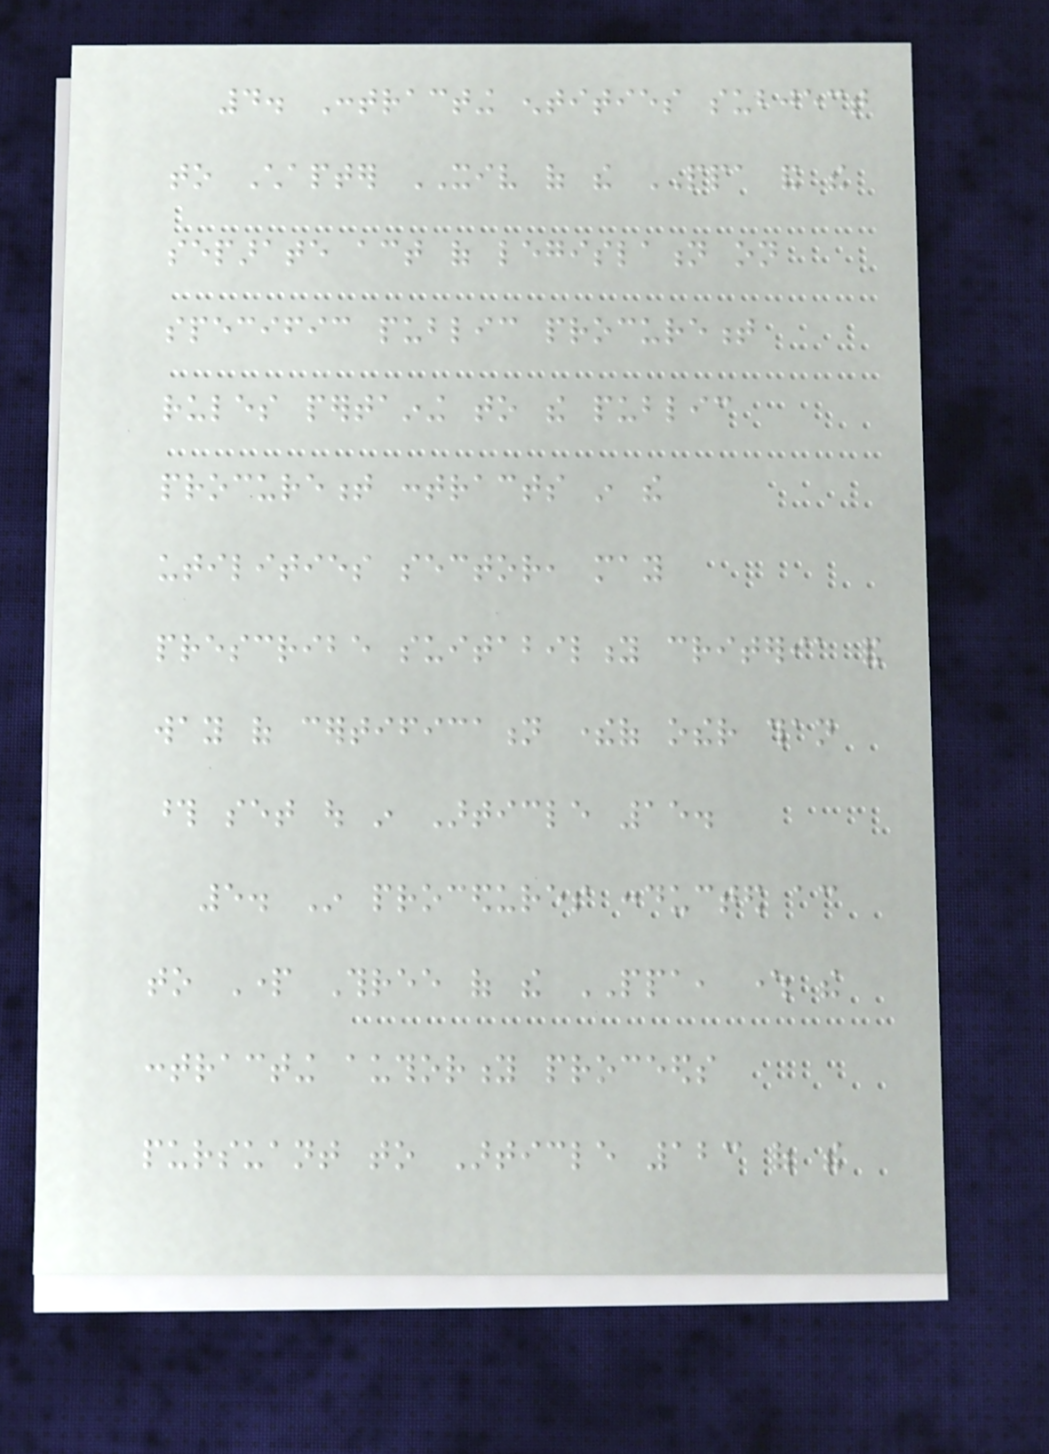4. Contracting entities subject
to Chapter XIV of the PPA and the
separate act of legislation on
specific public procurement
rules pertaining to the public
procurement contracts in the
utilities sector, may
prescribe suitability criteria and
way of certification thereof other than
those set out in Article 15.
5. In procedures conducted according
to Part Three of the PPA, where the
contracting authority proceeds
pursuant to Article 123 of the
